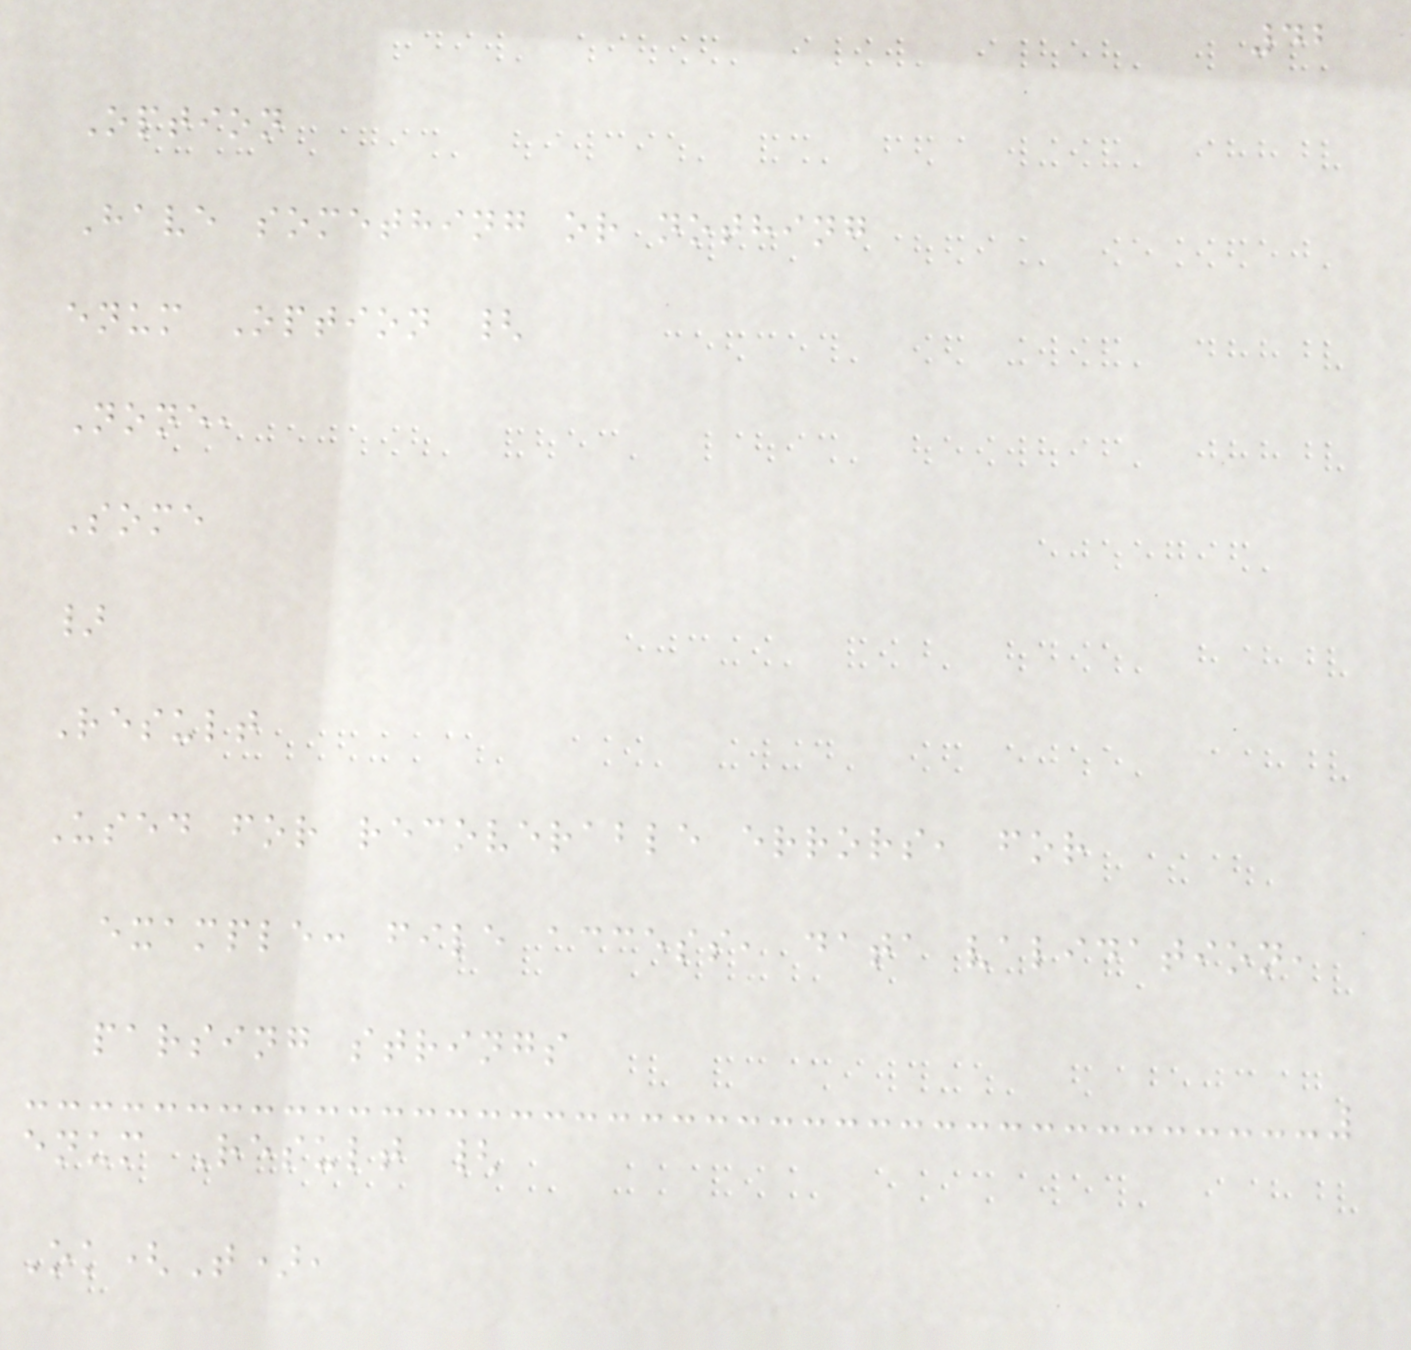42
Option
Have something or nothing
enum Option {
None,
Some
}
Result
Used for recoverable errors, for
example: file access, data validation,
parsing strings
enum Result {
Ok(T),
